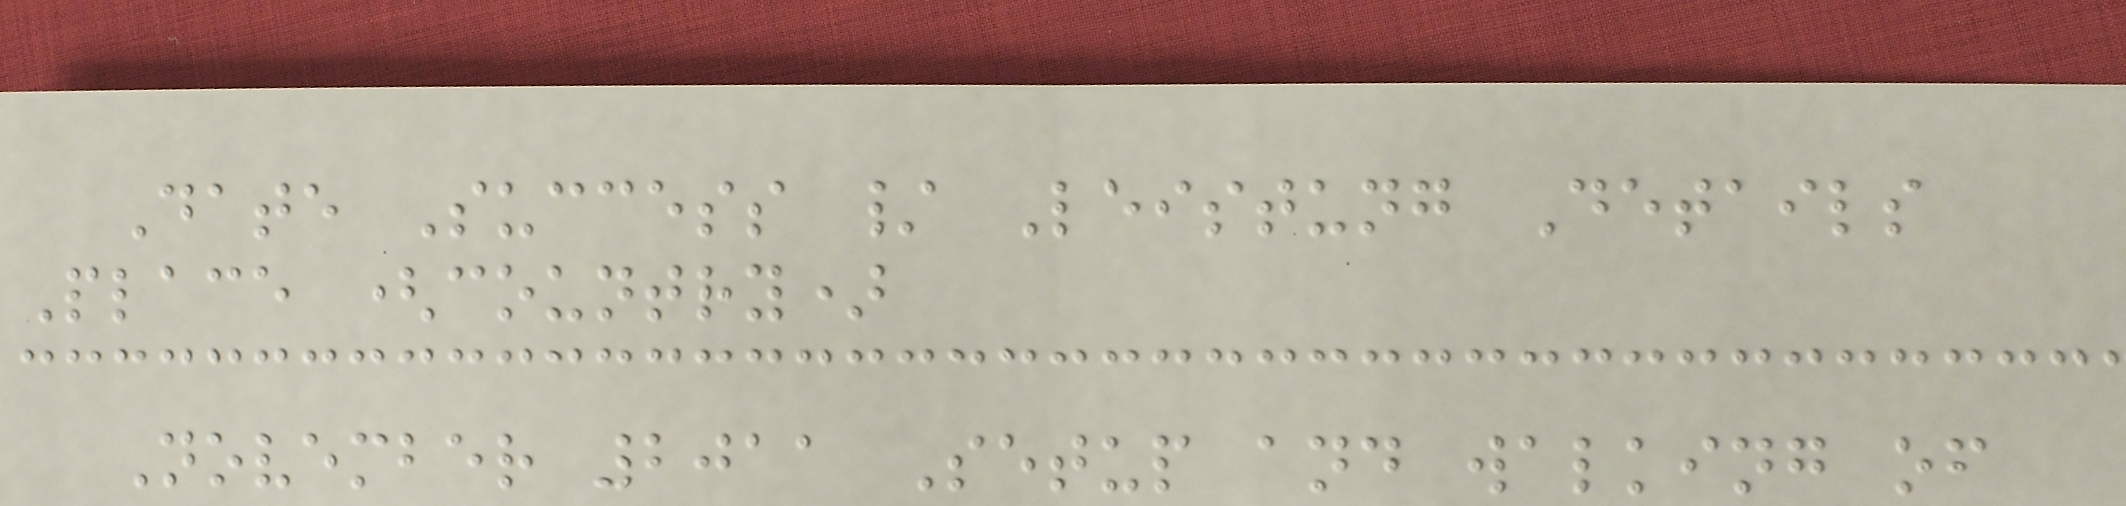Date Success / Leistung Details
Place (country)
November 2011 Setup and walking of
